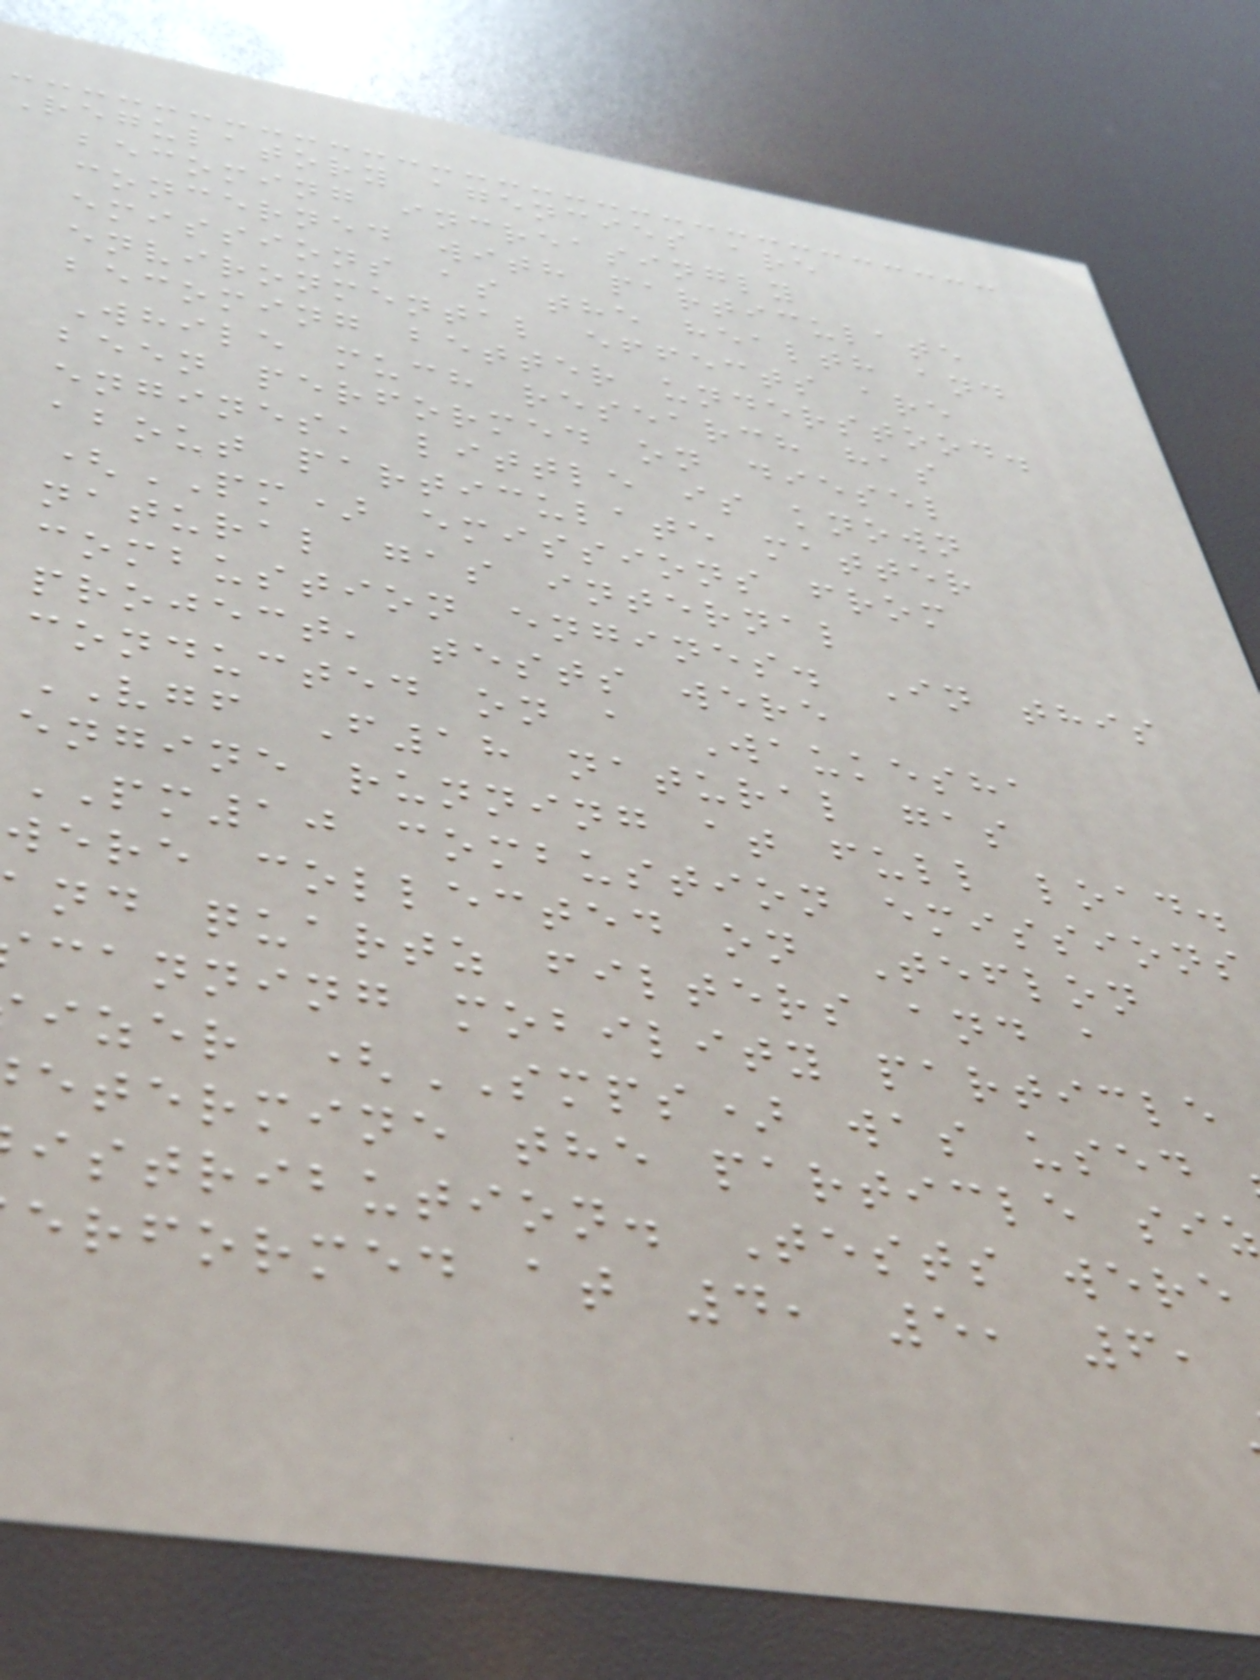Regulatory agencies are
becoming increasingly
concerned with particulate
emissions as the health and
environmental effects are
becoming better understood.
While much research has
been performed on diesel
engines, little is known
about particulate matter
(PM) emissions from
natural gas internal
combustion engines. In this
project, tests were
conducted on a Waukesha
VGF F18 natural gas
engine running at full load.
PM10 combustion emissions
were collected on Teflon
nd quartz filters and a
canning mobility particle
izer (SMPS) was used
etermine the particle si
istribution. Tests were
erformed at 4, 5, 6,
